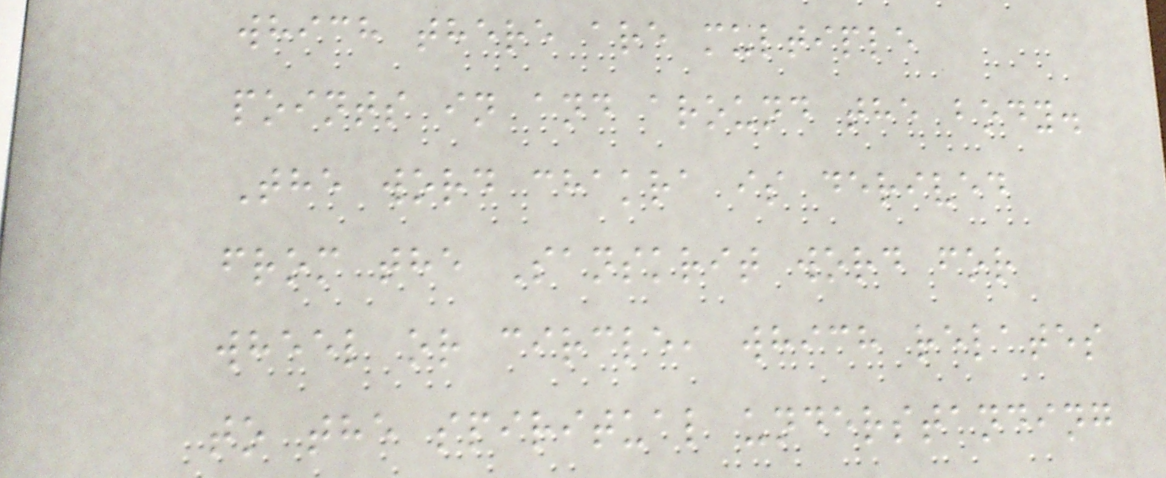which there are multiple
points in and around the body.
The word chakra is derived
from the Sanskrit word for
wheel or circle, which relates
to the spiritual understanding
